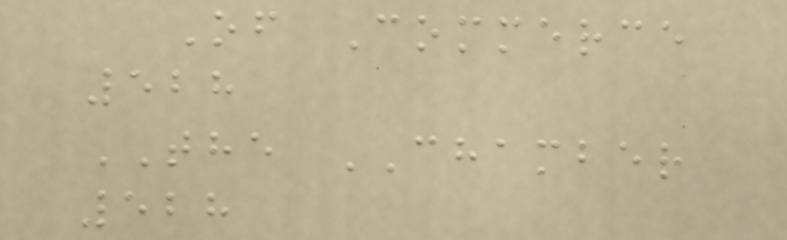Of Commerce
528
THE CHAMBER
528
